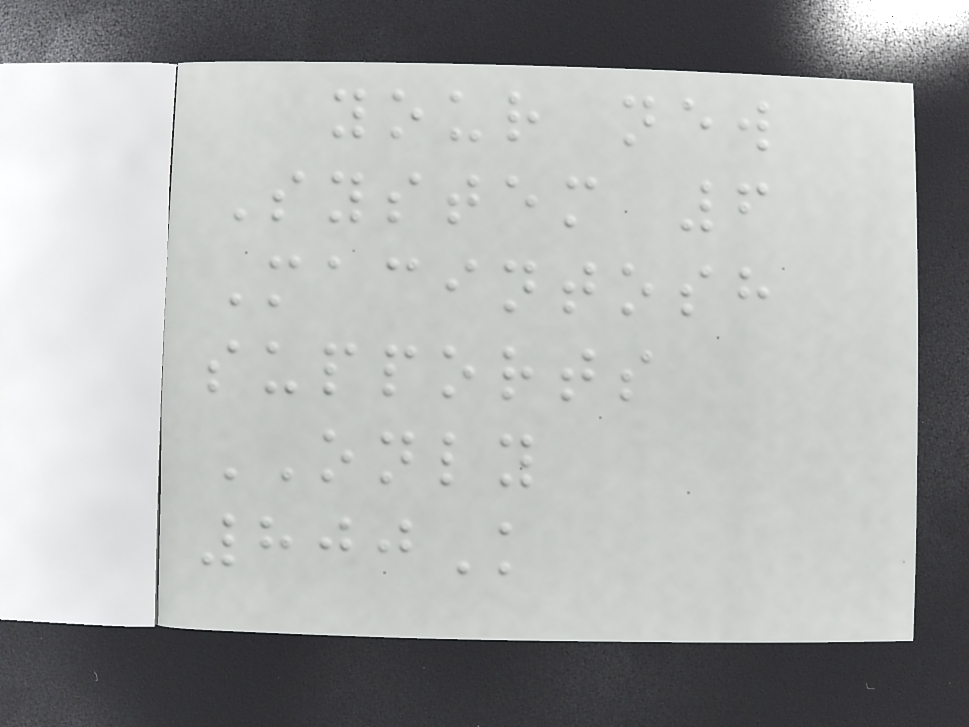your new
System 6
Macintosh
supports
ONLY
800K
